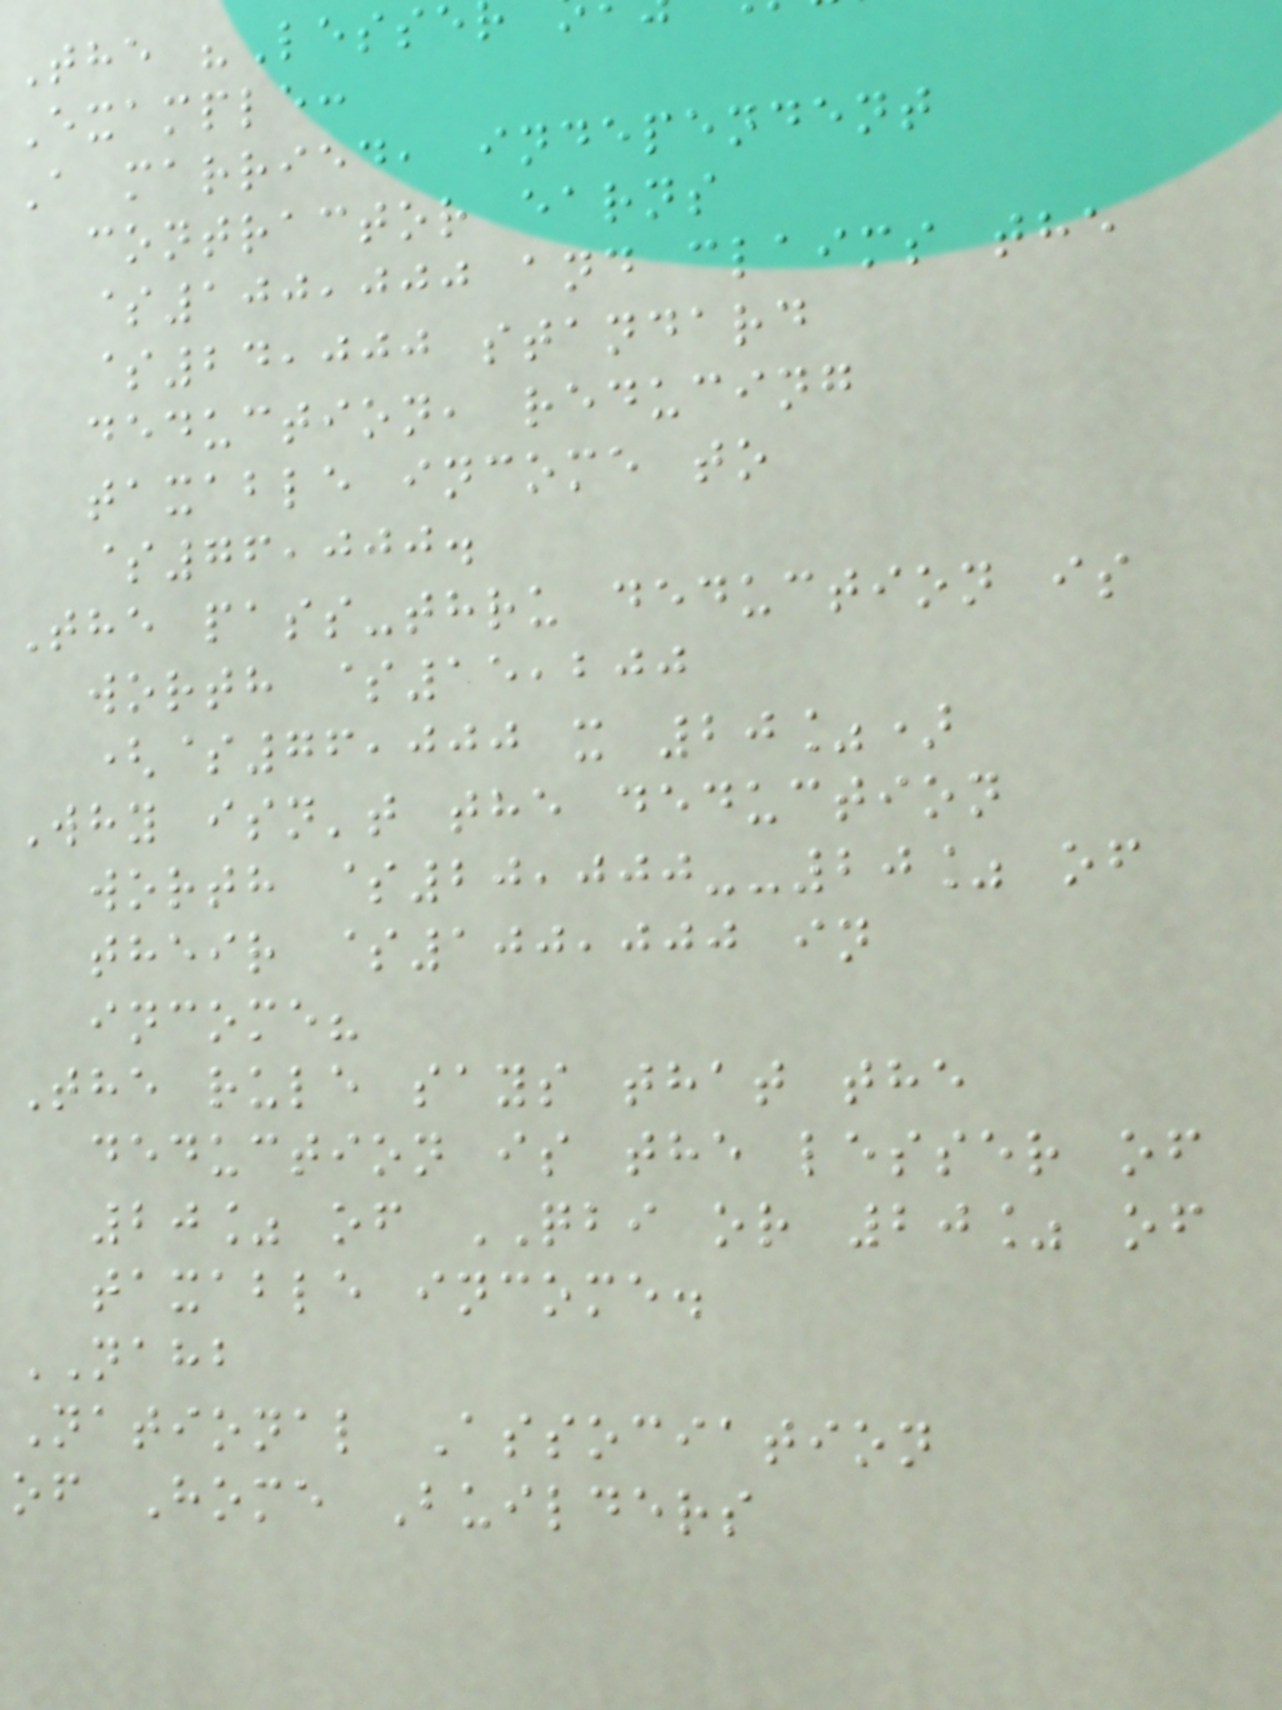The "Lesse
Example:
A married, independent
contractor earns
$100,000 and claims the
$24,000 standard
deduction, reducing
taxable income to
$76,000.
The pass-thru deduction is
worth $15,200
($76,000 x 20%)
Why isn't the deduction
worth $20,000--20% of
their $100,000 in
income?
The rule says that the
deduction is the lesser of
20% of QBI or 20% of
taxable income.
NAHB
National Association
of Home Builders
